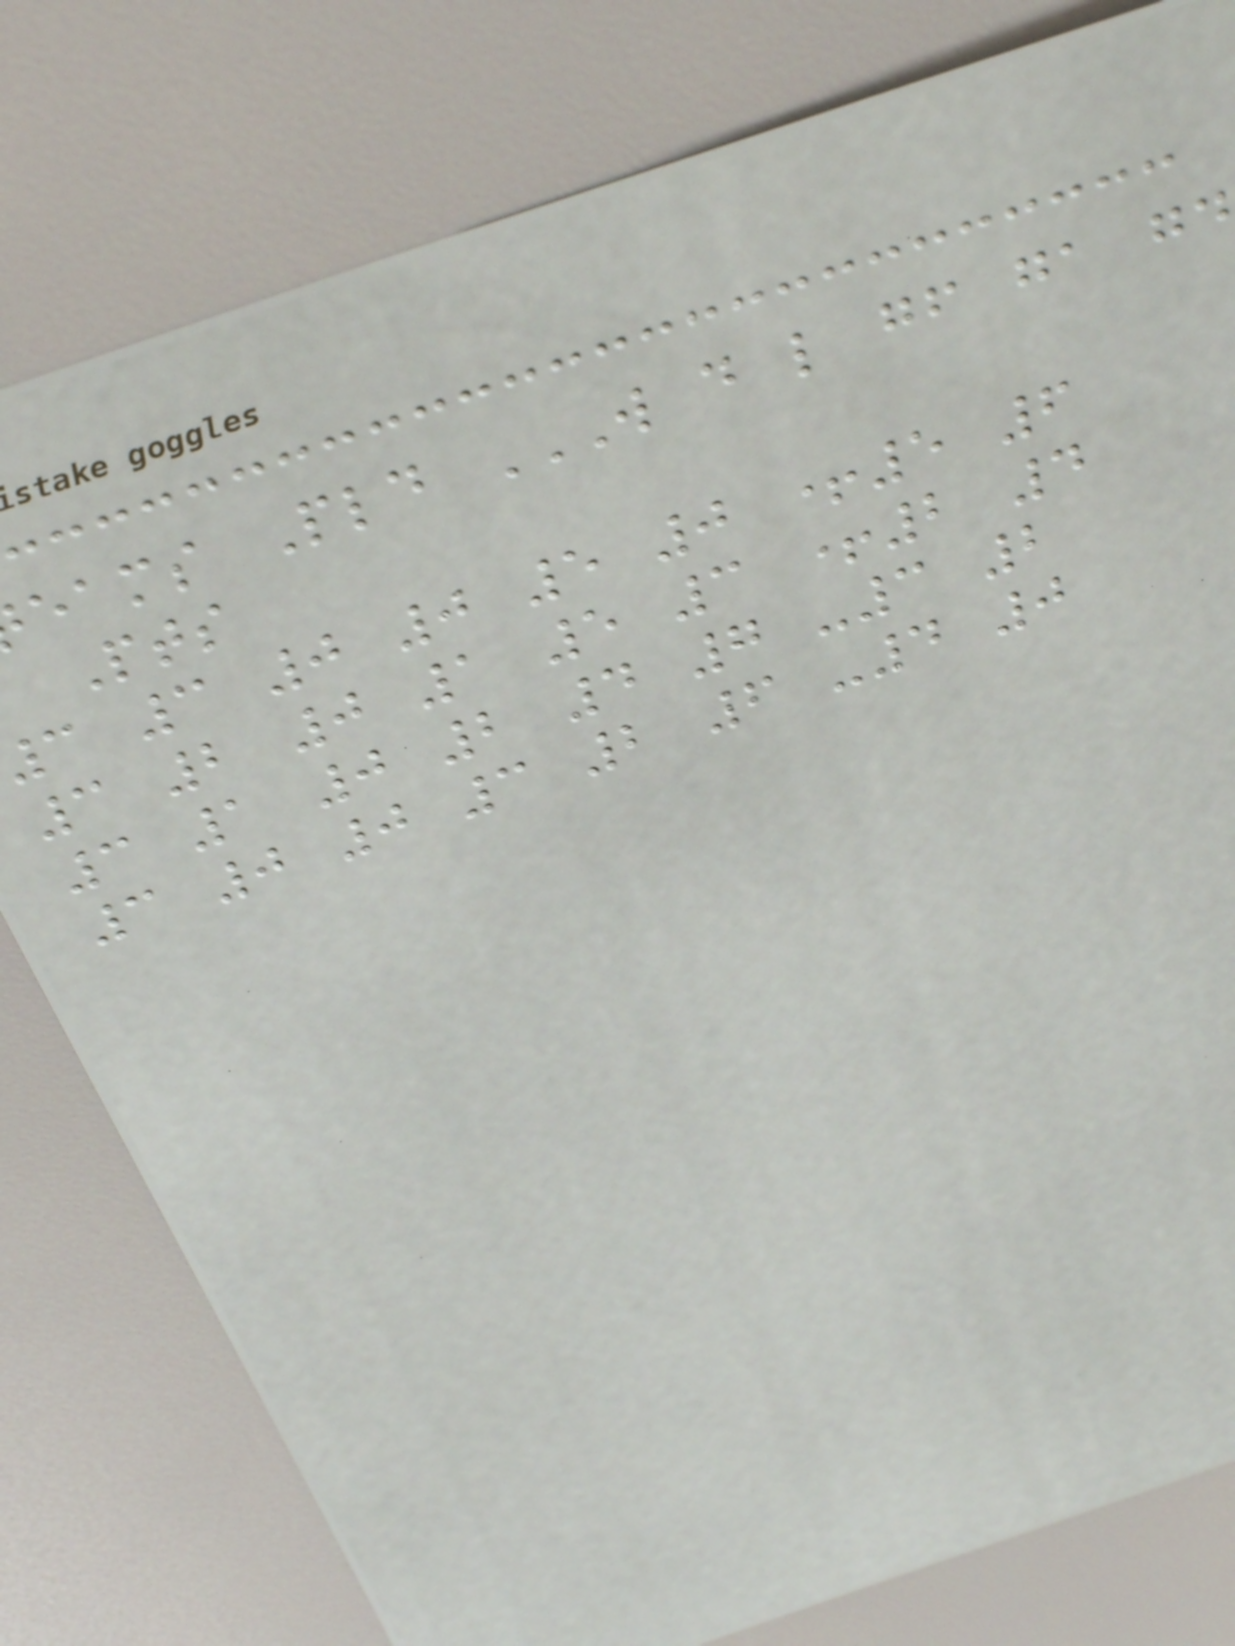Pts
c 3 0 0 5 0 +5 6
3 2 0 1 5 3 +2 4
3 1 0 2 4 7 -3 2
3 0 0 3 2 6 -4 0
